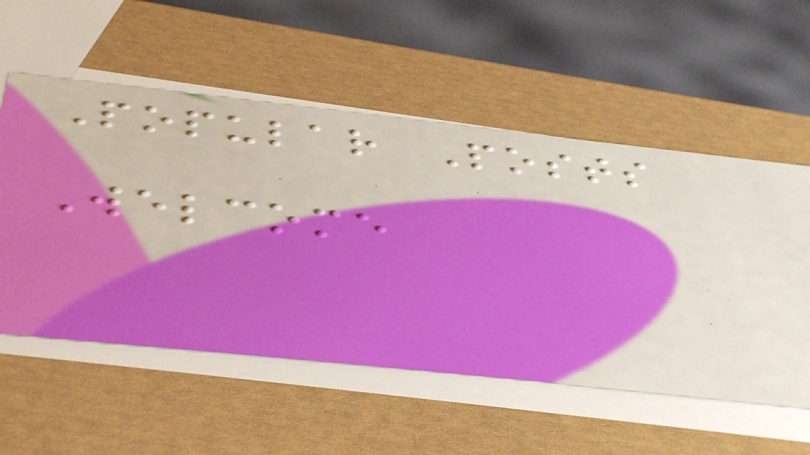Popular Posts
Welcome
